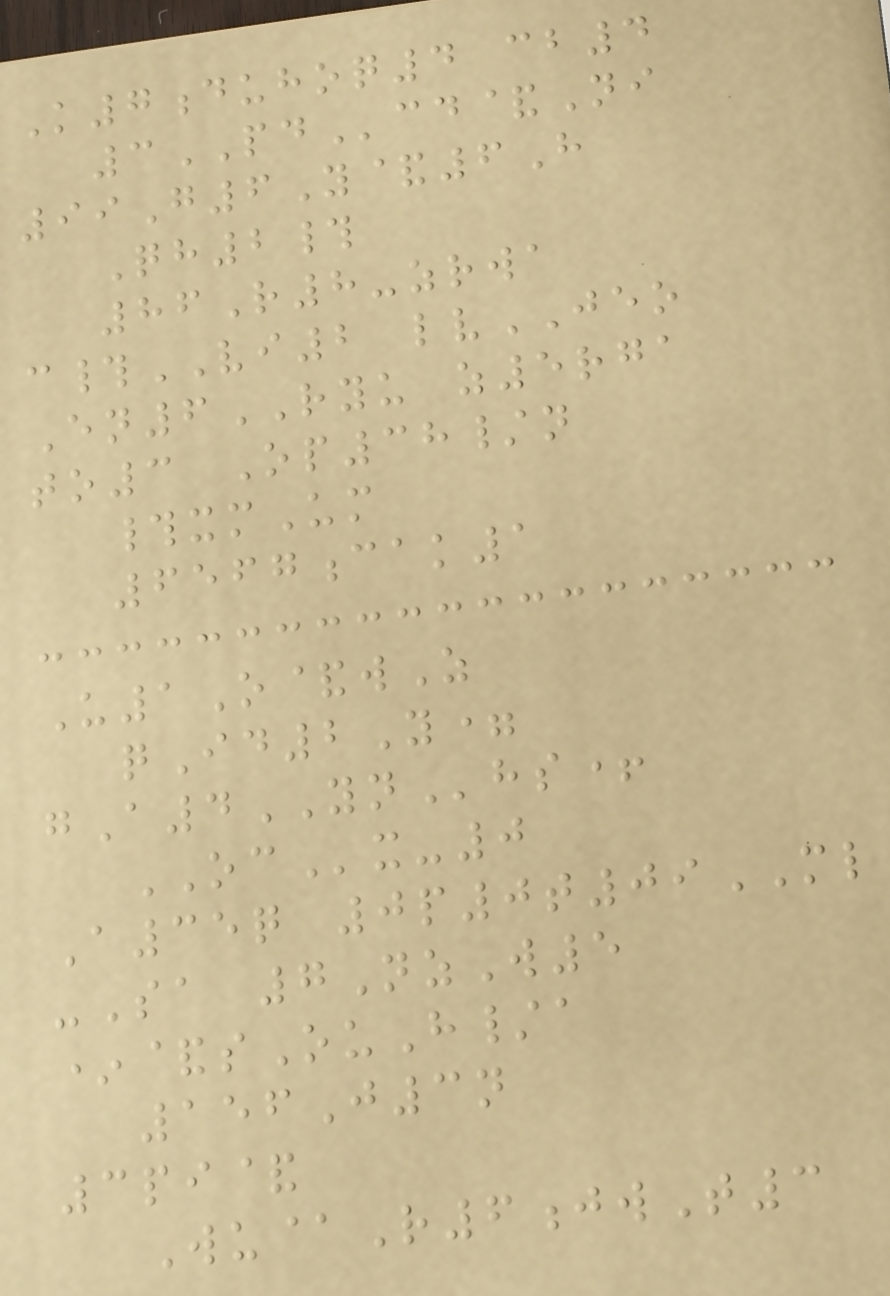K7duhoq4 cb4
3PDcd&Ni
99G6Y&6H
Qh2#
86R8-zrwa
c#VI2 lvJEO
En6RYU z5rga
to3 Op38/n
#xmUm
6567cak1
U1O&wZ
qId2Y=
gA4YNhs+
OCx-0
A35q 0p0t09ML
-Sa 7NzW5
*&sOuH/a
156J3n
3pi&
Wu@R6jwT3
